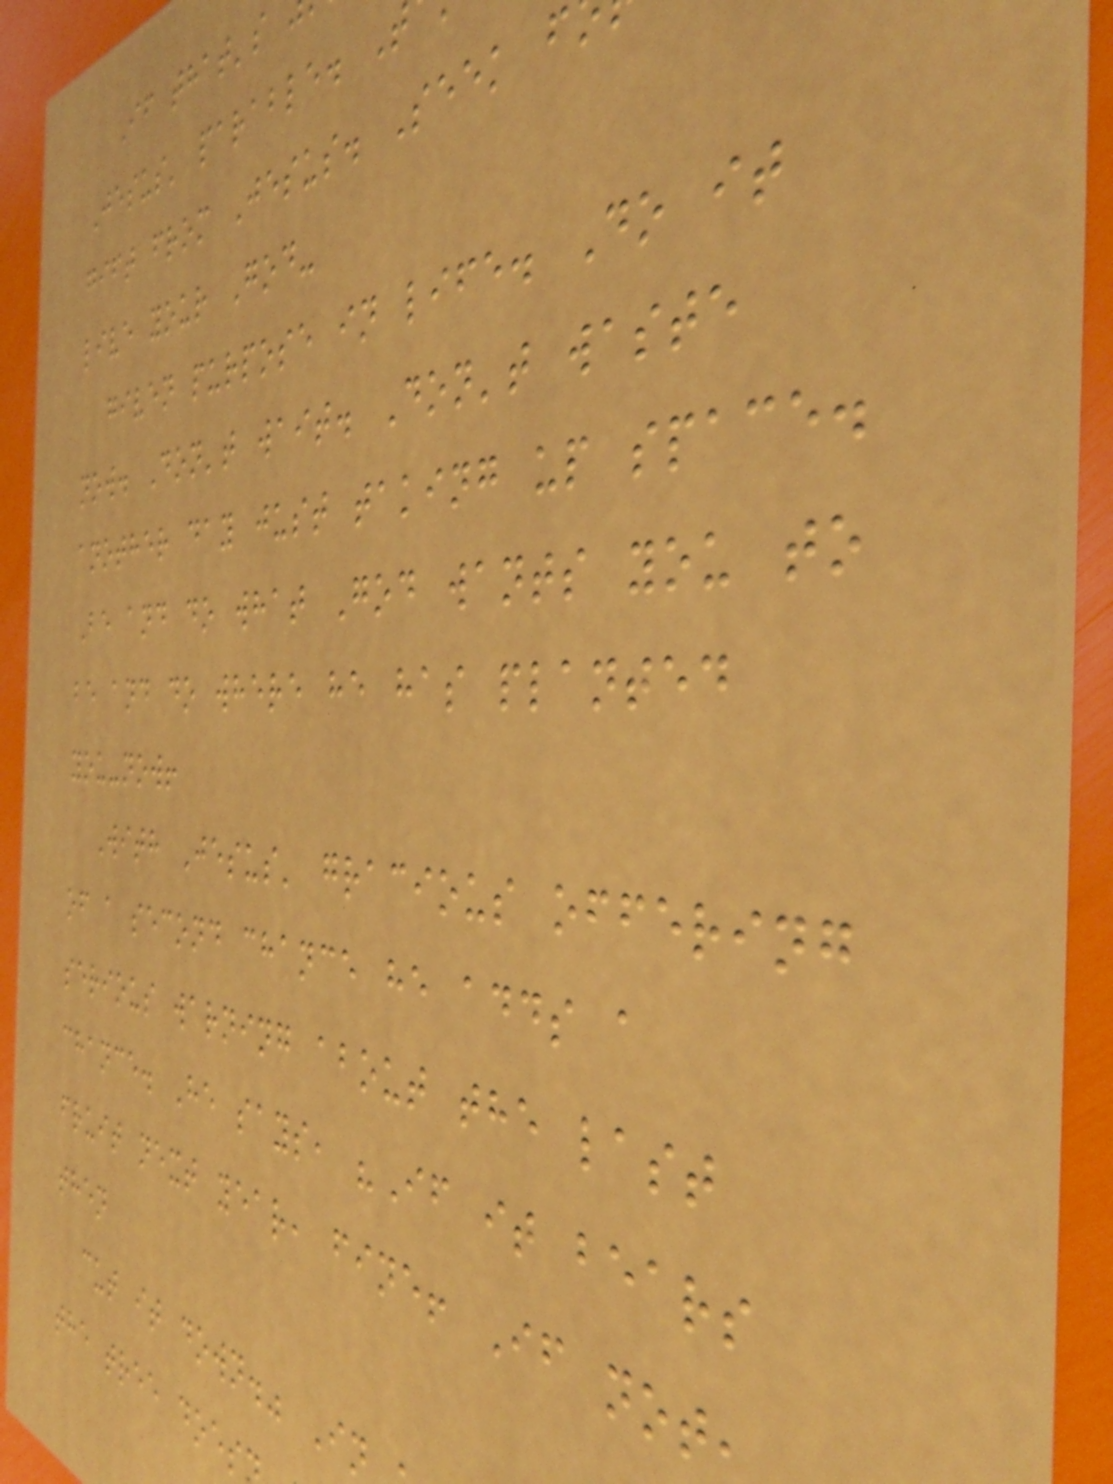If that's
Jesus' parable. T
gift from Jesus. Seek f
live your God-
given purpose in life. Do it
now. Don't wait. Don't waste
another day just taking up space.
Be and do what God wants you to
be and do where he has planted
you-now!
With Jesus' gracious offering
of a second chance he adds a
serious warning about the last
chance. He says, "If it bears
fruit next year, fine! If not
then
cut it down." In
the tree does
